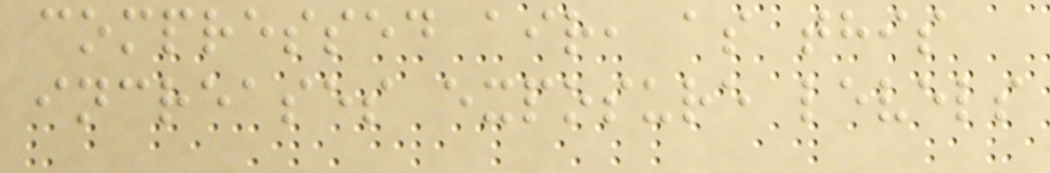compressed air, as this
increases exposure levels
